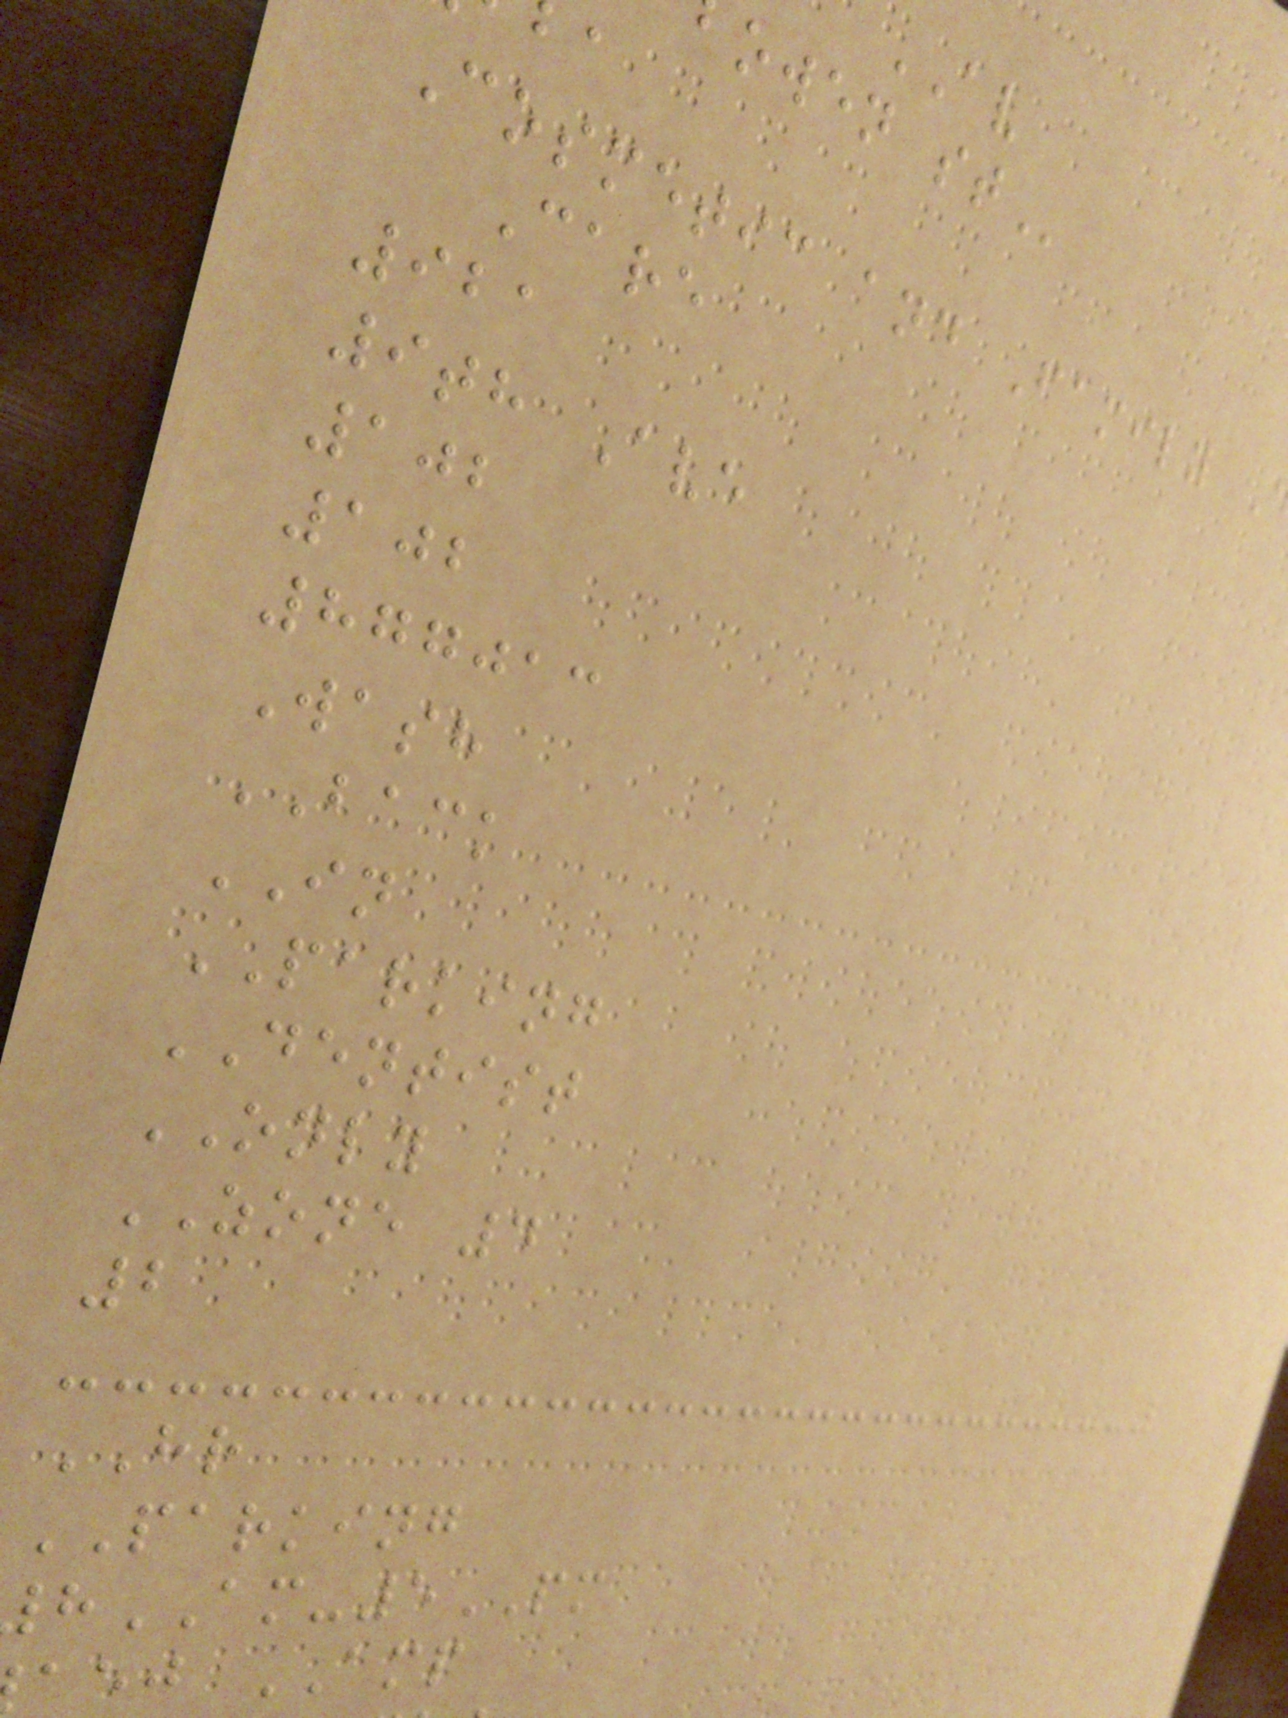AV
owen
Cosmetic and Family
Care
921
9th Ave
102
102
877013
Wash
BACK
IN
PARKING
DENTIST
ONLY
ZONE 4
2
HR
PARKING
AM-5PM
aej AMP
